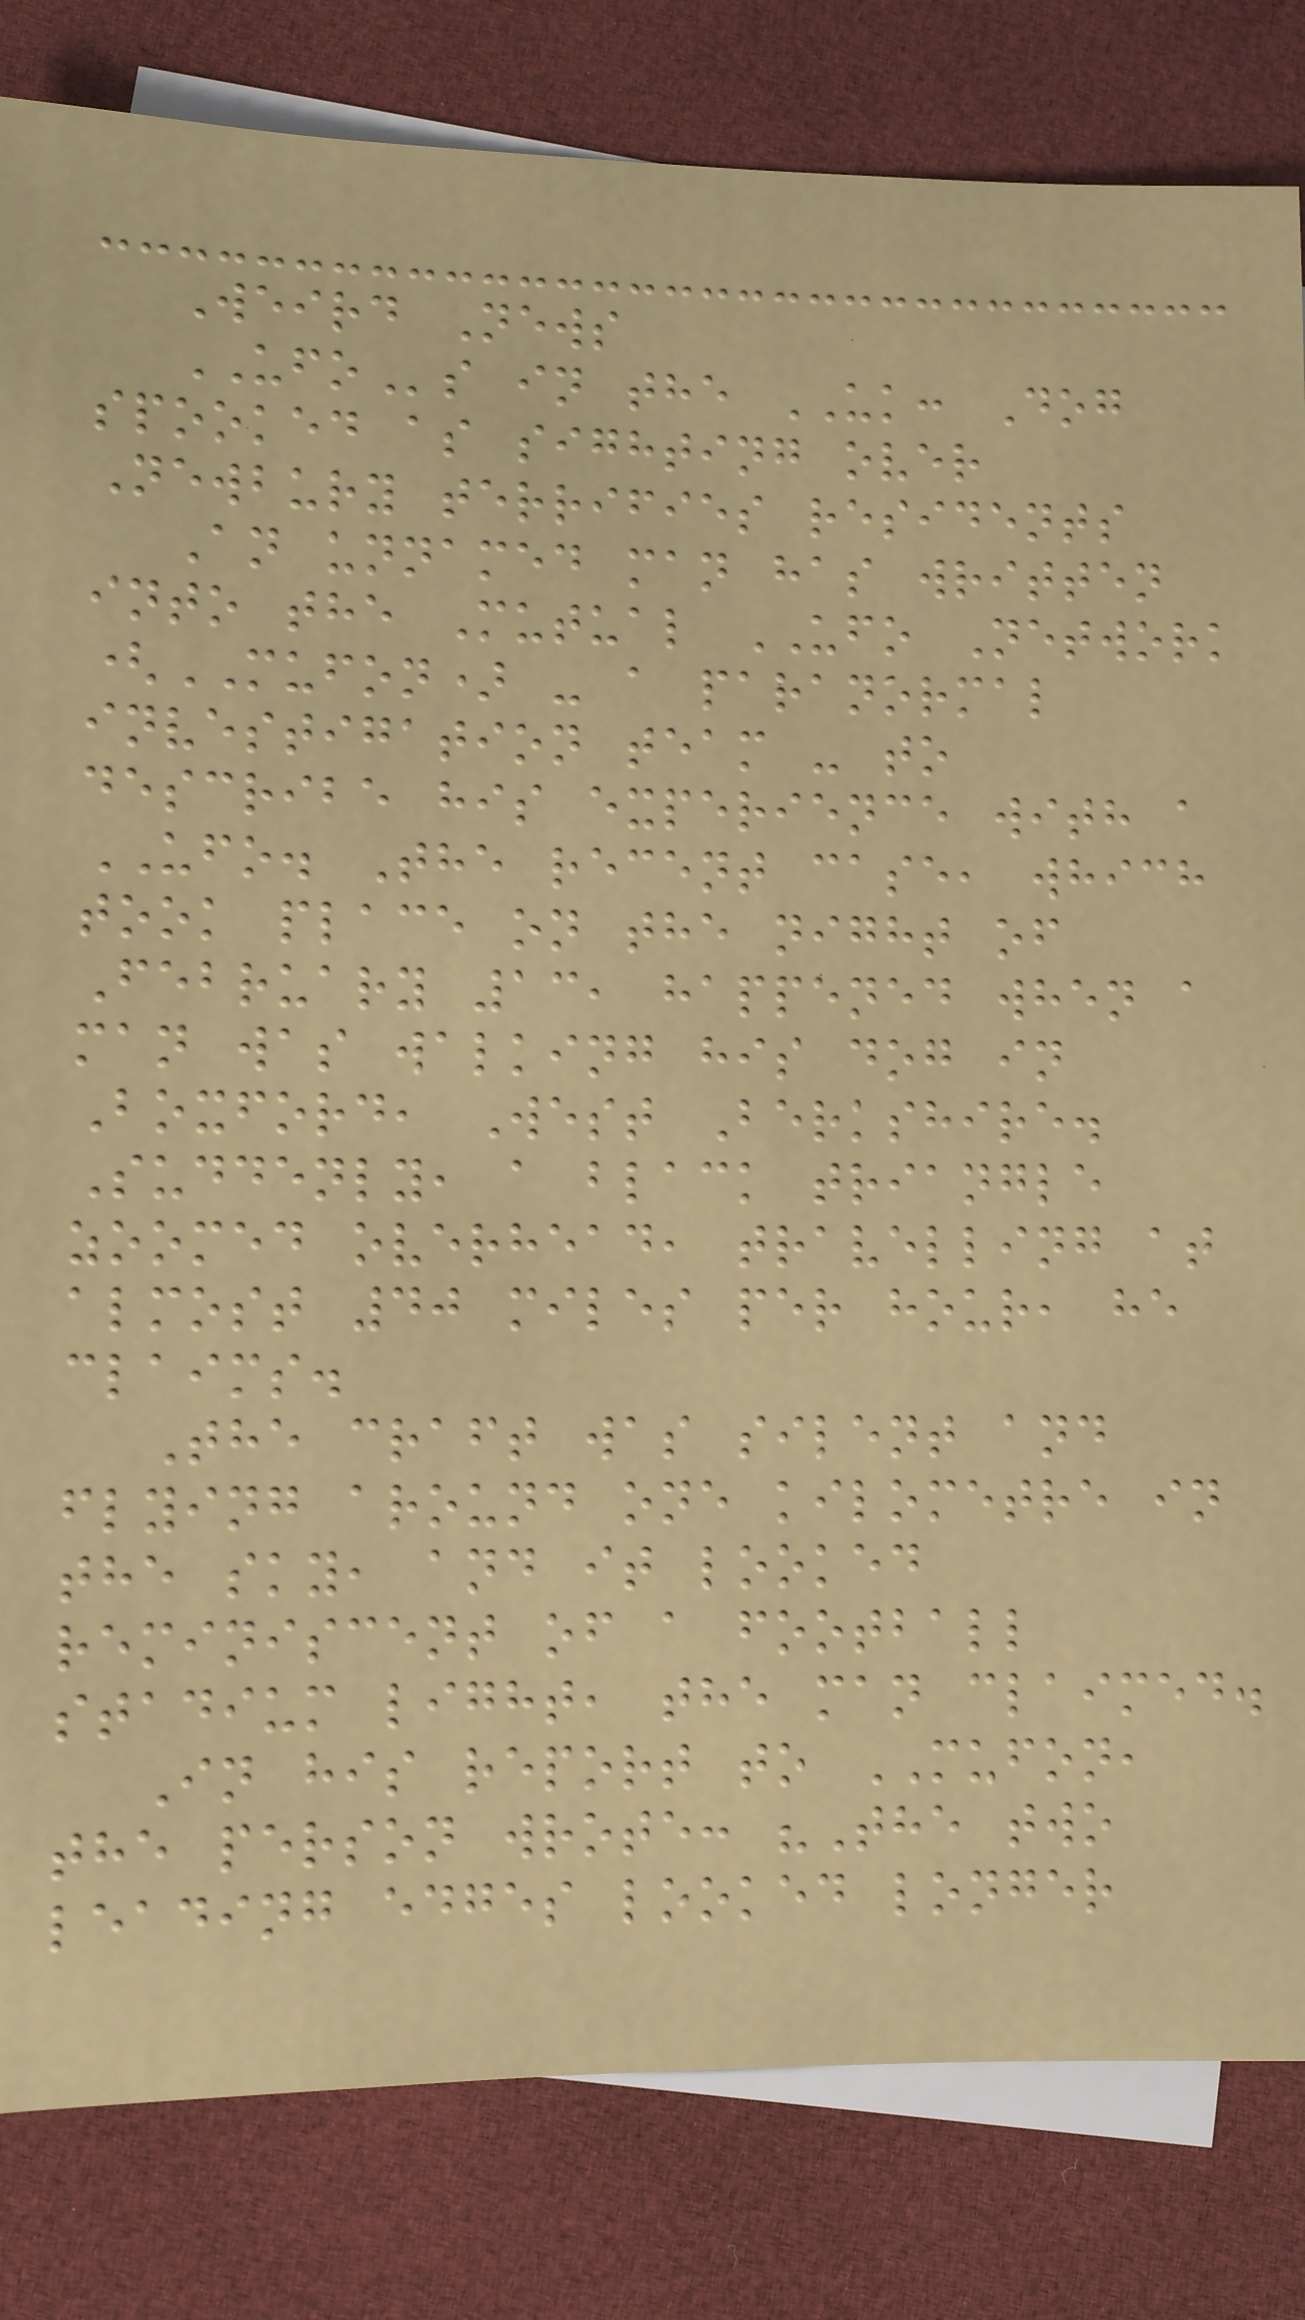Weird News
UFOs in the UK: Dog
spooked as sighting over
Newbury terrifies residents
An unnamed man has written
into the Mutual UFO Network
(MUFON) - a paranormal
investigation team - to
describe his experience with a
UFO. The recent case, which
took place on the night of
February 13, happened when a
man was walking his dog in
Boxford, West Berkshire.
Suddenly, a black triangle
zoomed overhead, travelling at
almost 40 miles per hour, he
claims.
The craft was silent and
flying around one kilometre in
the sky, and it looked
reminiscent of a football
stadium light, the man claimed.
In his report to MUFON,
the person wrote: "The two
leading edges looked longer
